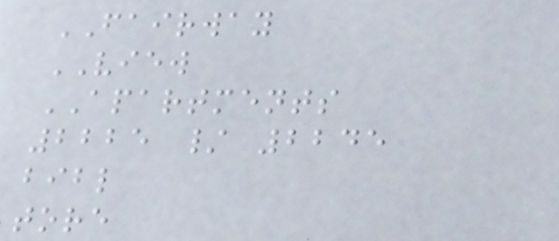FAIRWAY
VIEW
APARTMENTS
2225 / 2245
bibl
tore
